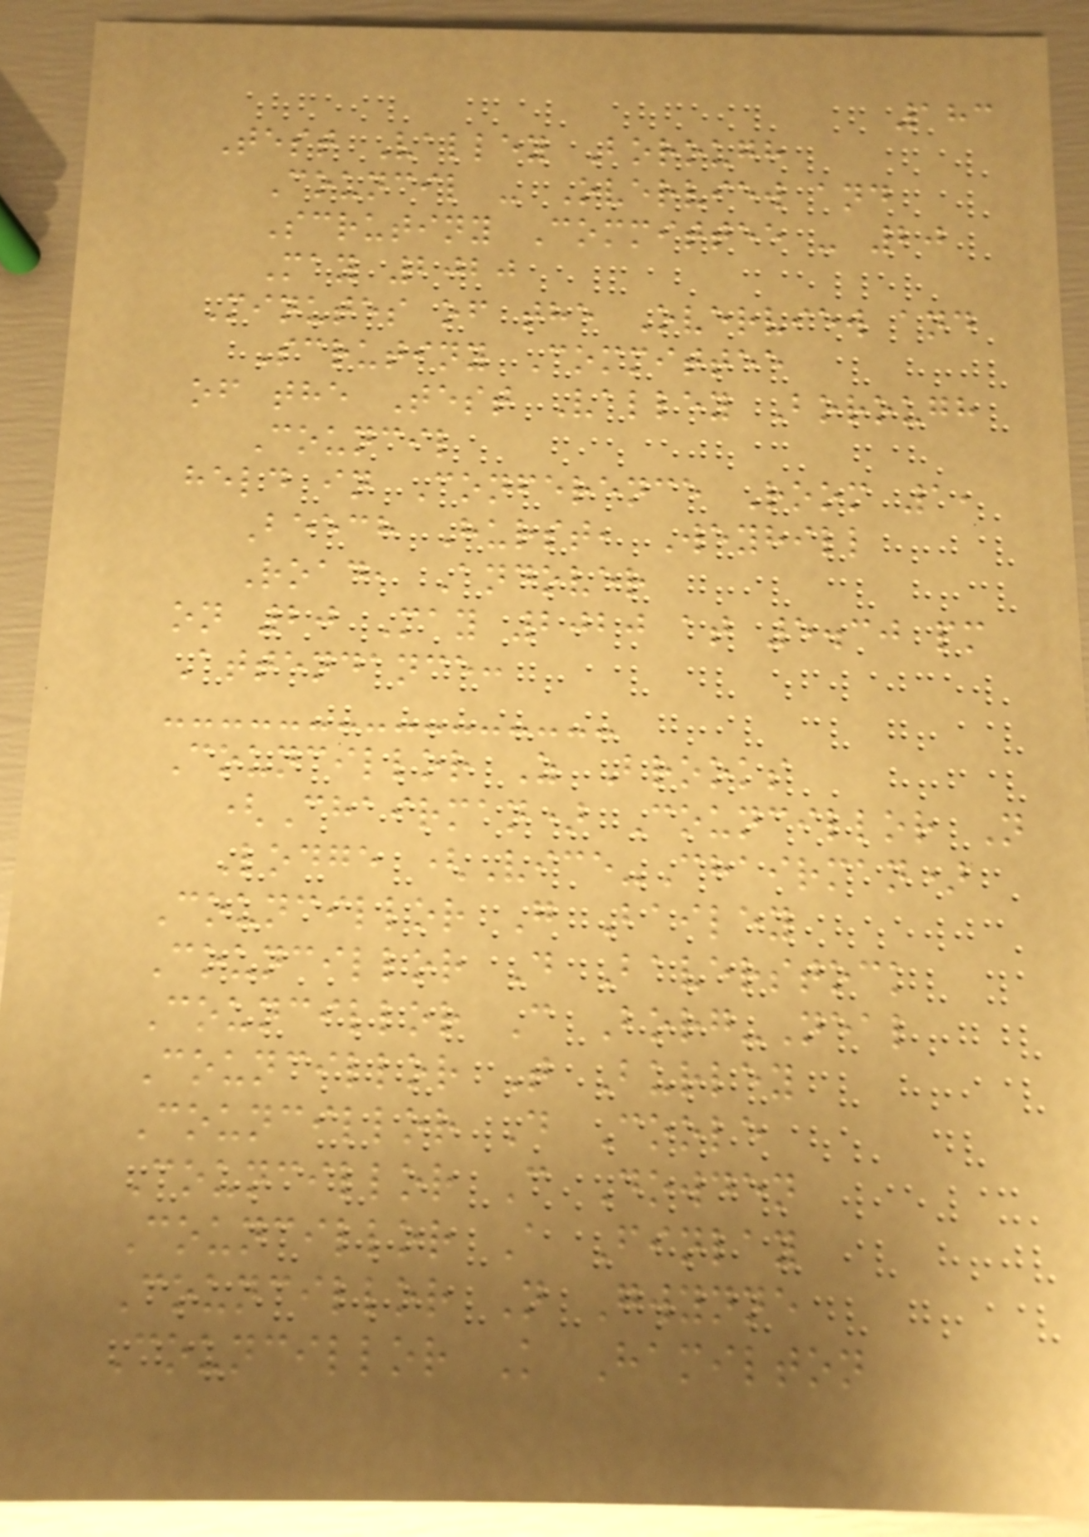183
Test Valley Borough
Council - Overview and
Scrutiny Committee - 20
May 2020
Minutes of the Overview and
Scrutiny Committee
of the Test Valley Borough
Council
held in Conference Room 1,
Beech Hurst, Weyhill
Road, Andover
on 20 May 2020 at 5.30 pm
Attendance:
Councillor Z Brooks
(Chairman) Councillor N
Lodge (Vice-Chairman)
Councillor G Bailey
Councillor D Baverstock
Councillor C Borg-Neal
Councillor T Burley
Councillor D Coole
Councillor C Dowden
Councillor A Finlay
Councillor N Gwynne
Councillor K Hamilton
